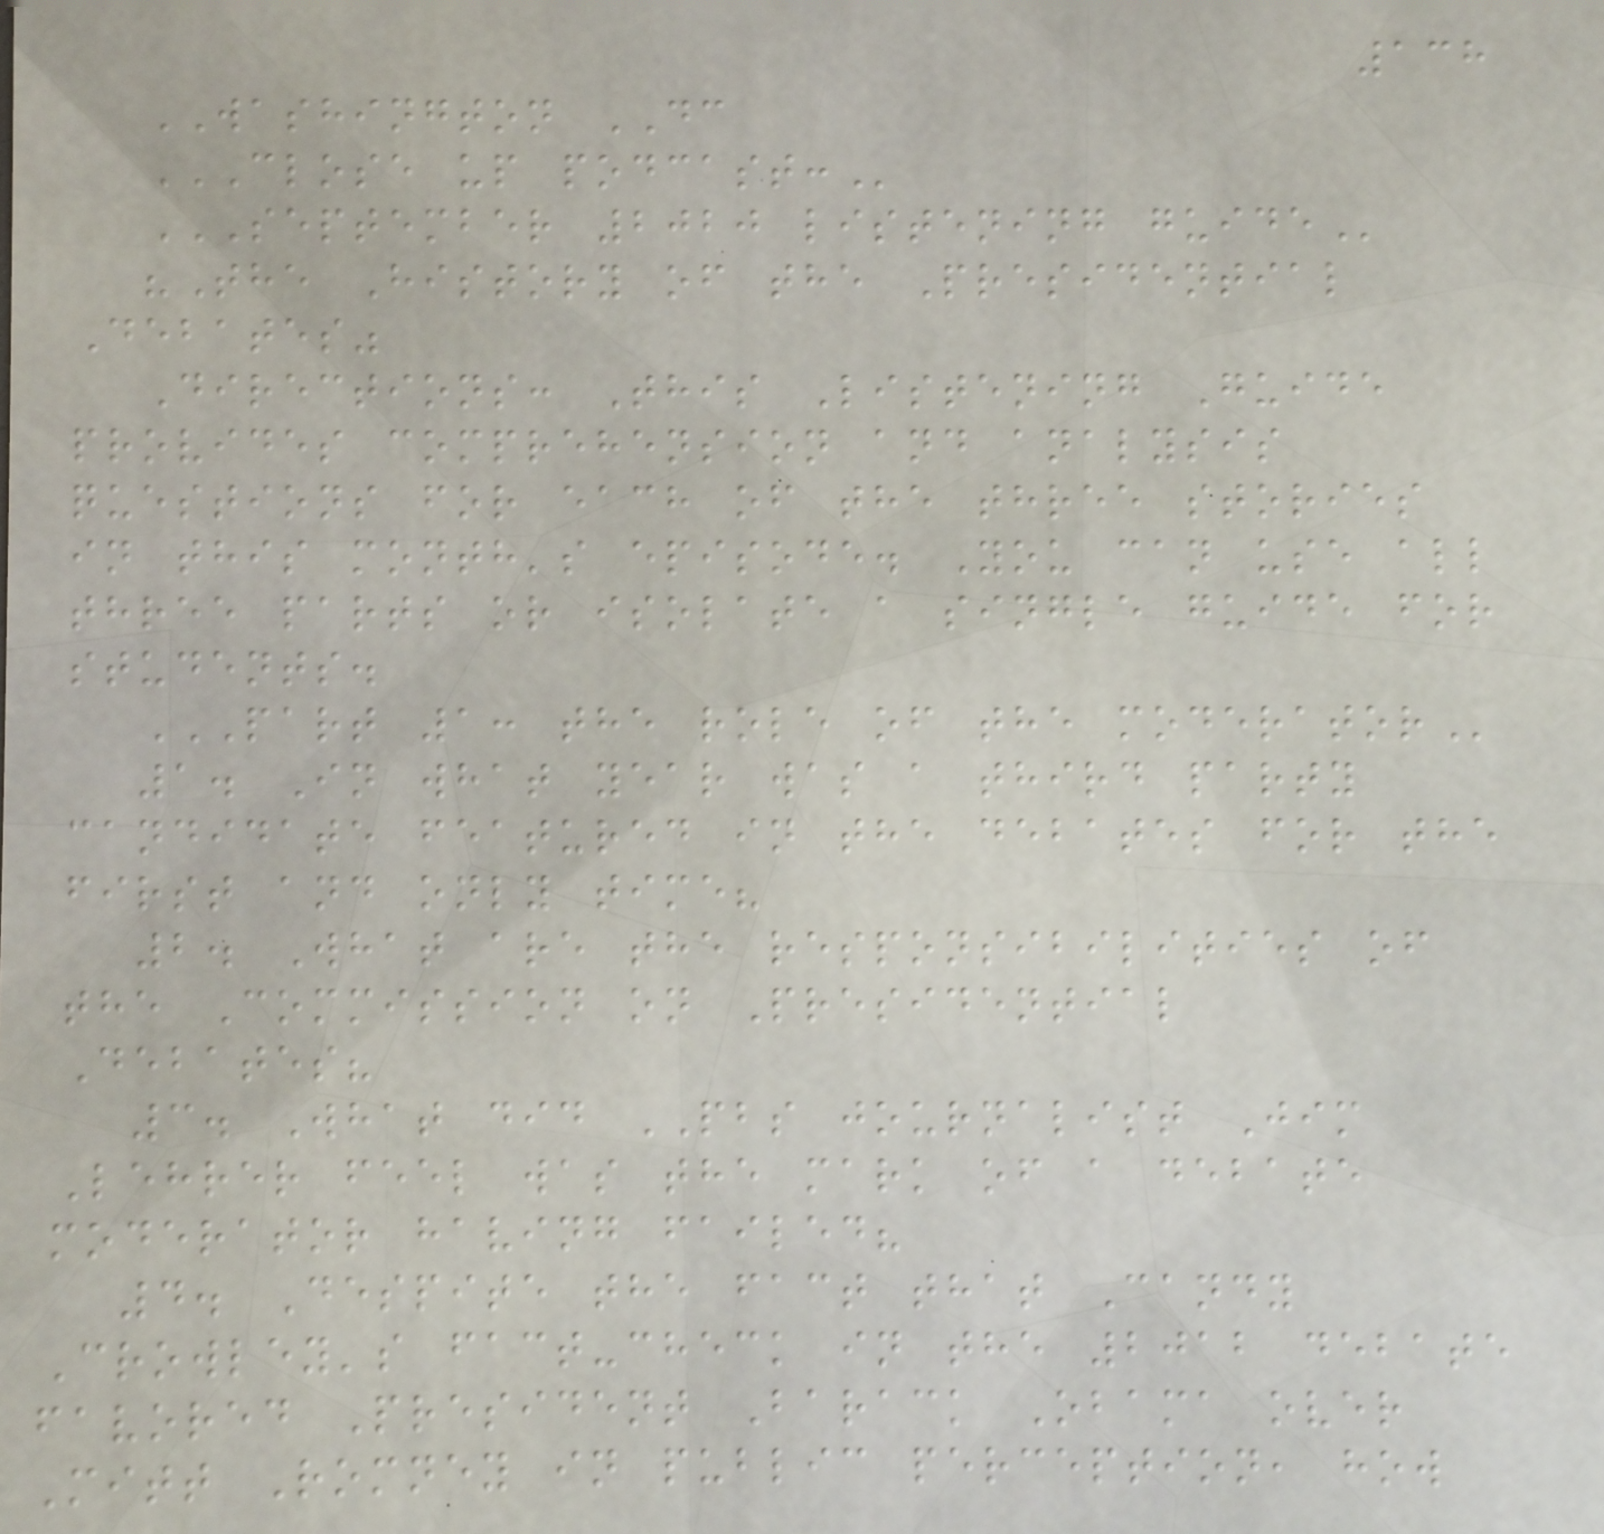138
WASHINGTON DC
CLOSE UP PODCAST:
SEPTEMBER 2020 LISTENING GUIDE
"The History of the Presidential
Debates"
Directions: This Listening Guide
provides comprehension and analysis
questions for each of the three stories
in this month's episode. You can use all
three parts or isolate a single guide for
students.
PART 1: THE ROLE OF THE MODERATOR
1. In what year was a third party
candidate featured in the debates for the
first and only time?
2. What are the responsibilities of
the Commission on Presidential
Debates?
3. What did PBS journalist Jim
Lehrer feel was the mark of a debate
moderator having failed?
4. Despite the fact that Candy
Crowley's fact-check in the 2012 debate
favored President Barack Obama over
Mitt Romney in public perception, how
